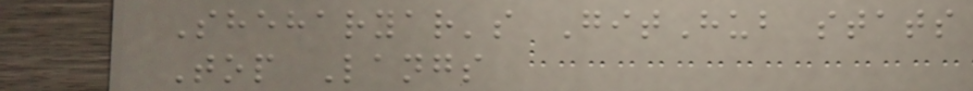Sheharyar's GitHub stats
Top Langs
